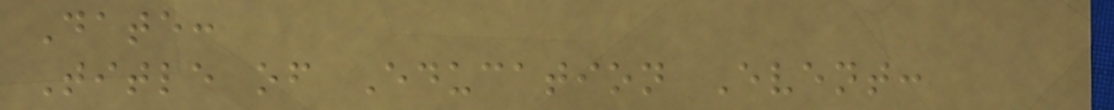Date:
Title of Education Event:
